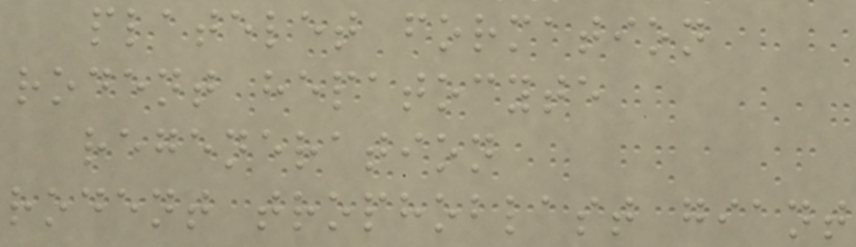platelet formation
rodent hepatocyte
regeneration
rodent trophoblast giant
